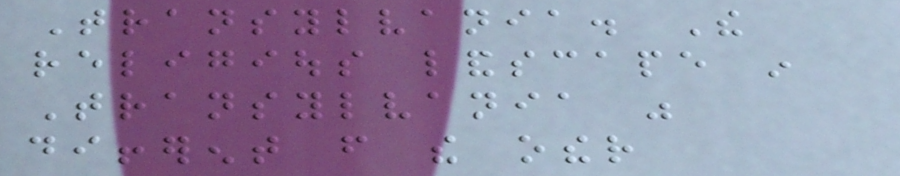Transylvania. The
religious landscape in
Transylvania was
different from the other
